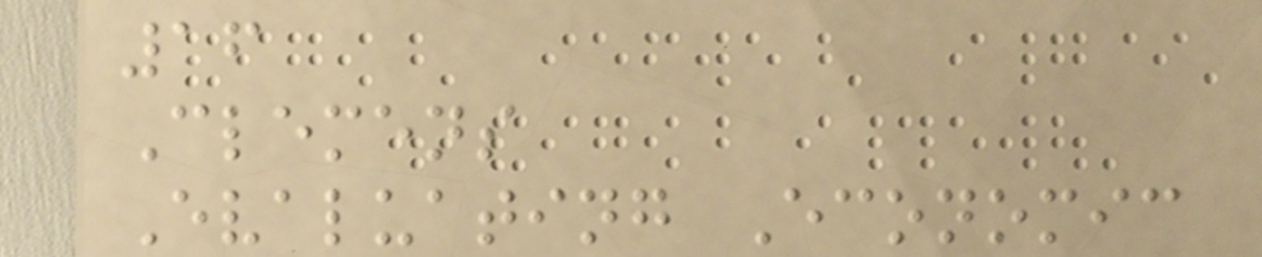16
Clemens
Evaluating Economic
